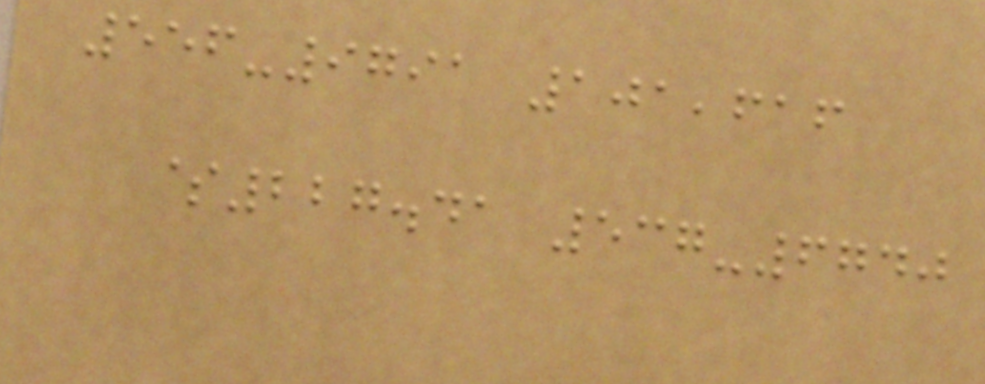556-9791 101,616
$227.41 537-6740
